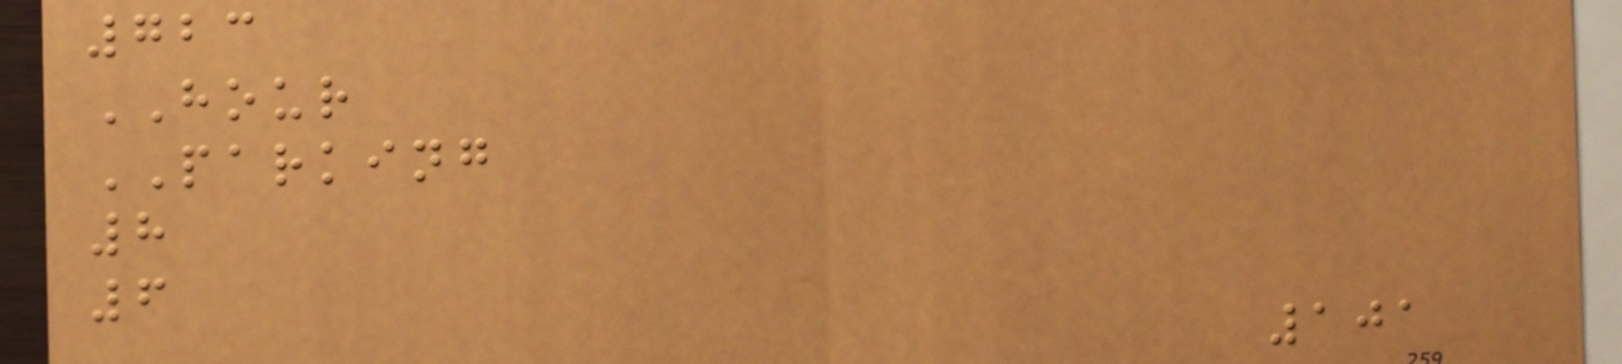723
HOUR
PARKING
8
6
101
